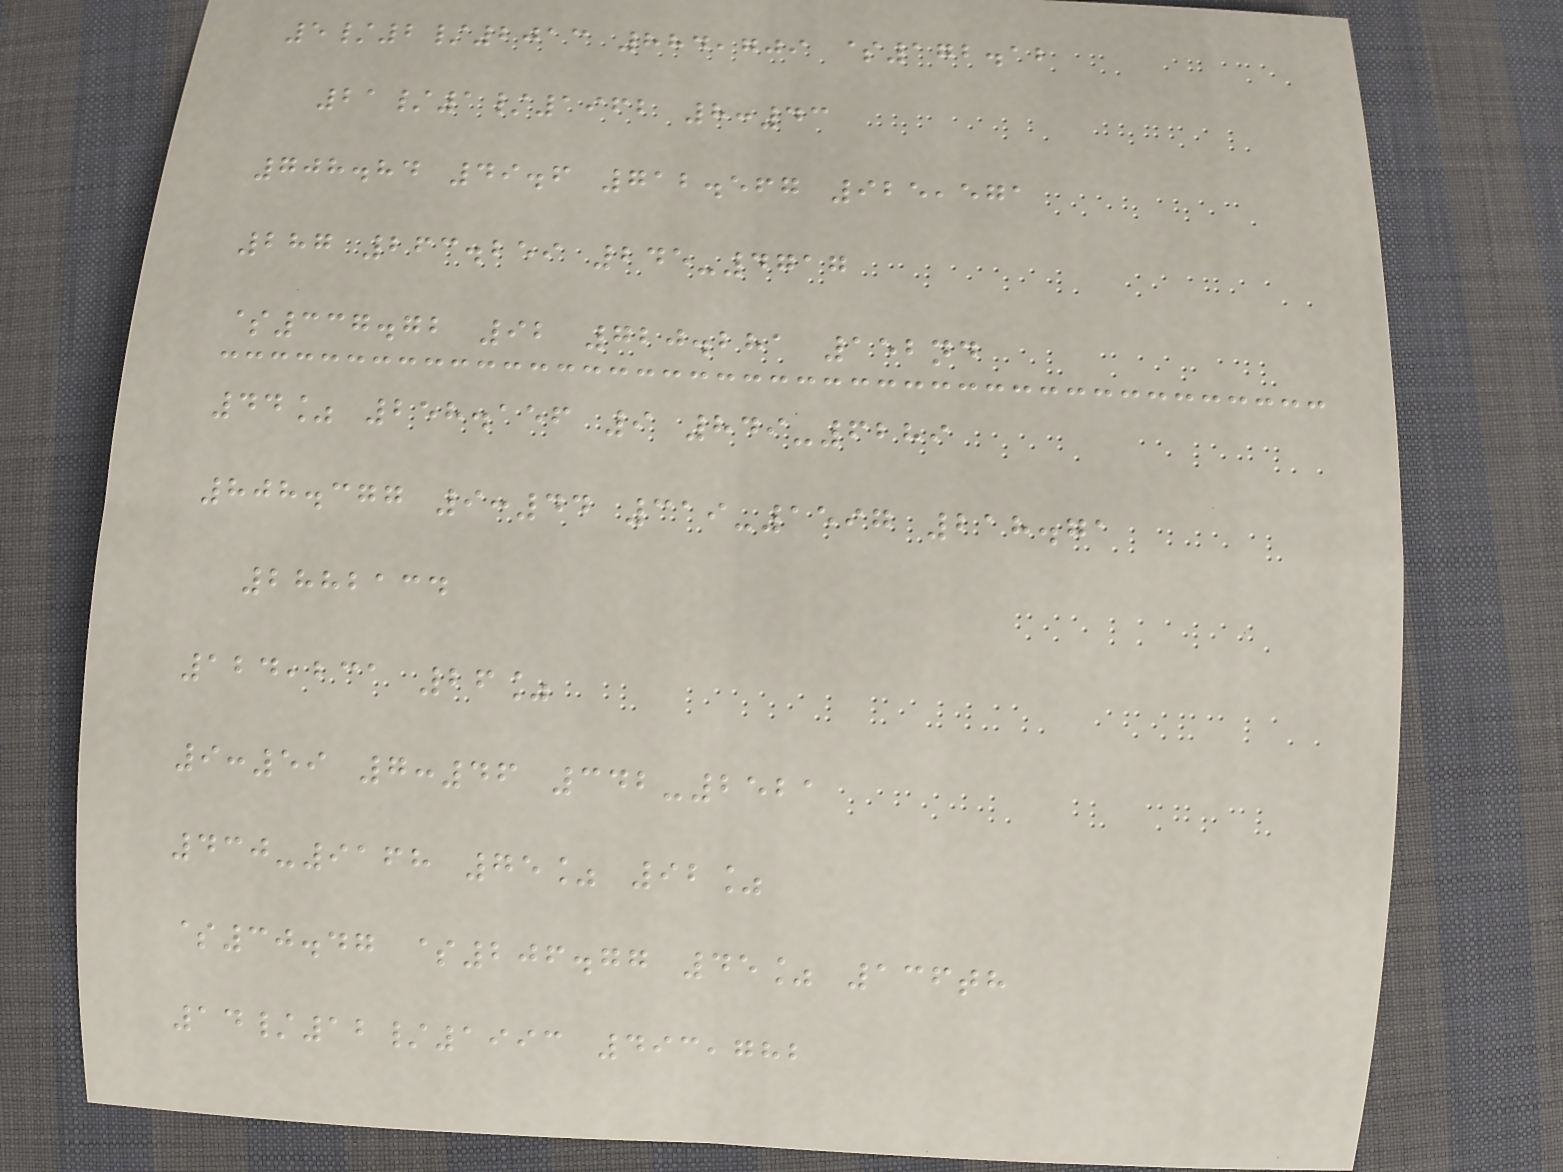5/2/2013 884,709 $172.12
21/1/1962 8:43
708.84 49.6 712.567 925,571
287 263.259 245-4717
$337.72 92 720.281 152nd
44% 258.156 9 849-6289
808.377 9:44 319-1597 218.71
2882134
124,231 26%
9:59 7:46 342-2521
430-9168 75% 92%
$30.47 $206.77 45% 136th
14/12/1993 493,782
